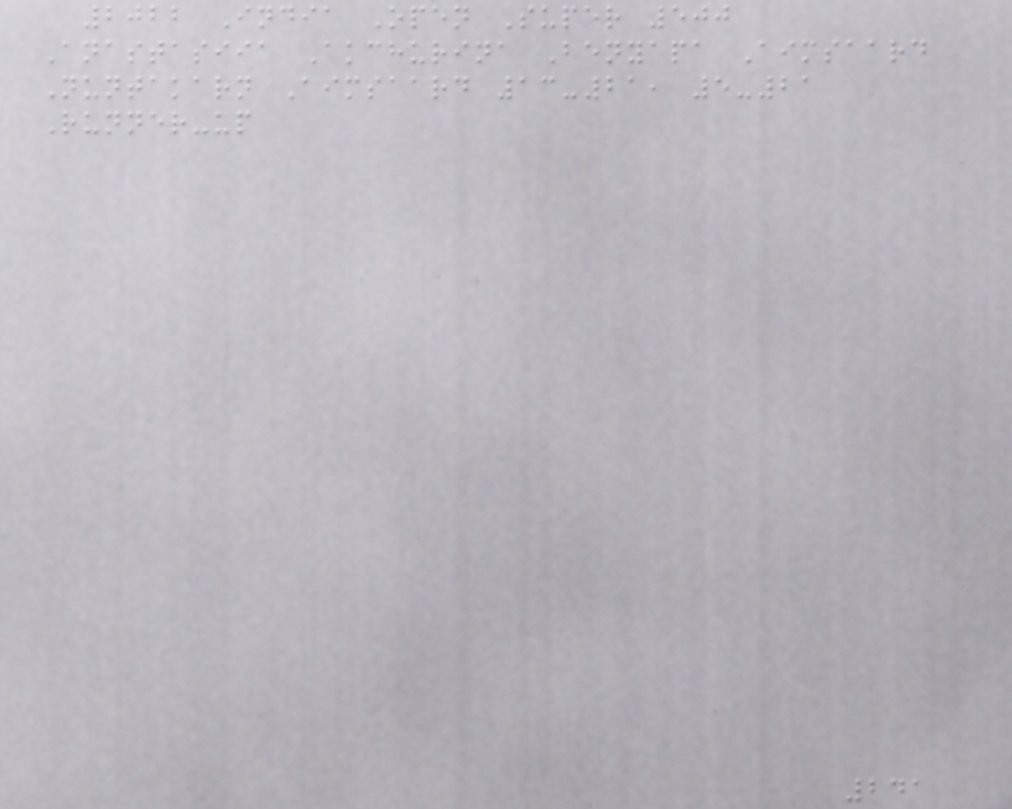2022 India Open Super 500
Anastasiia Akchurina Benyapa Aimsaard
Nuntakarn Aimsaard 13-21, 5-21
Runner-up
241
